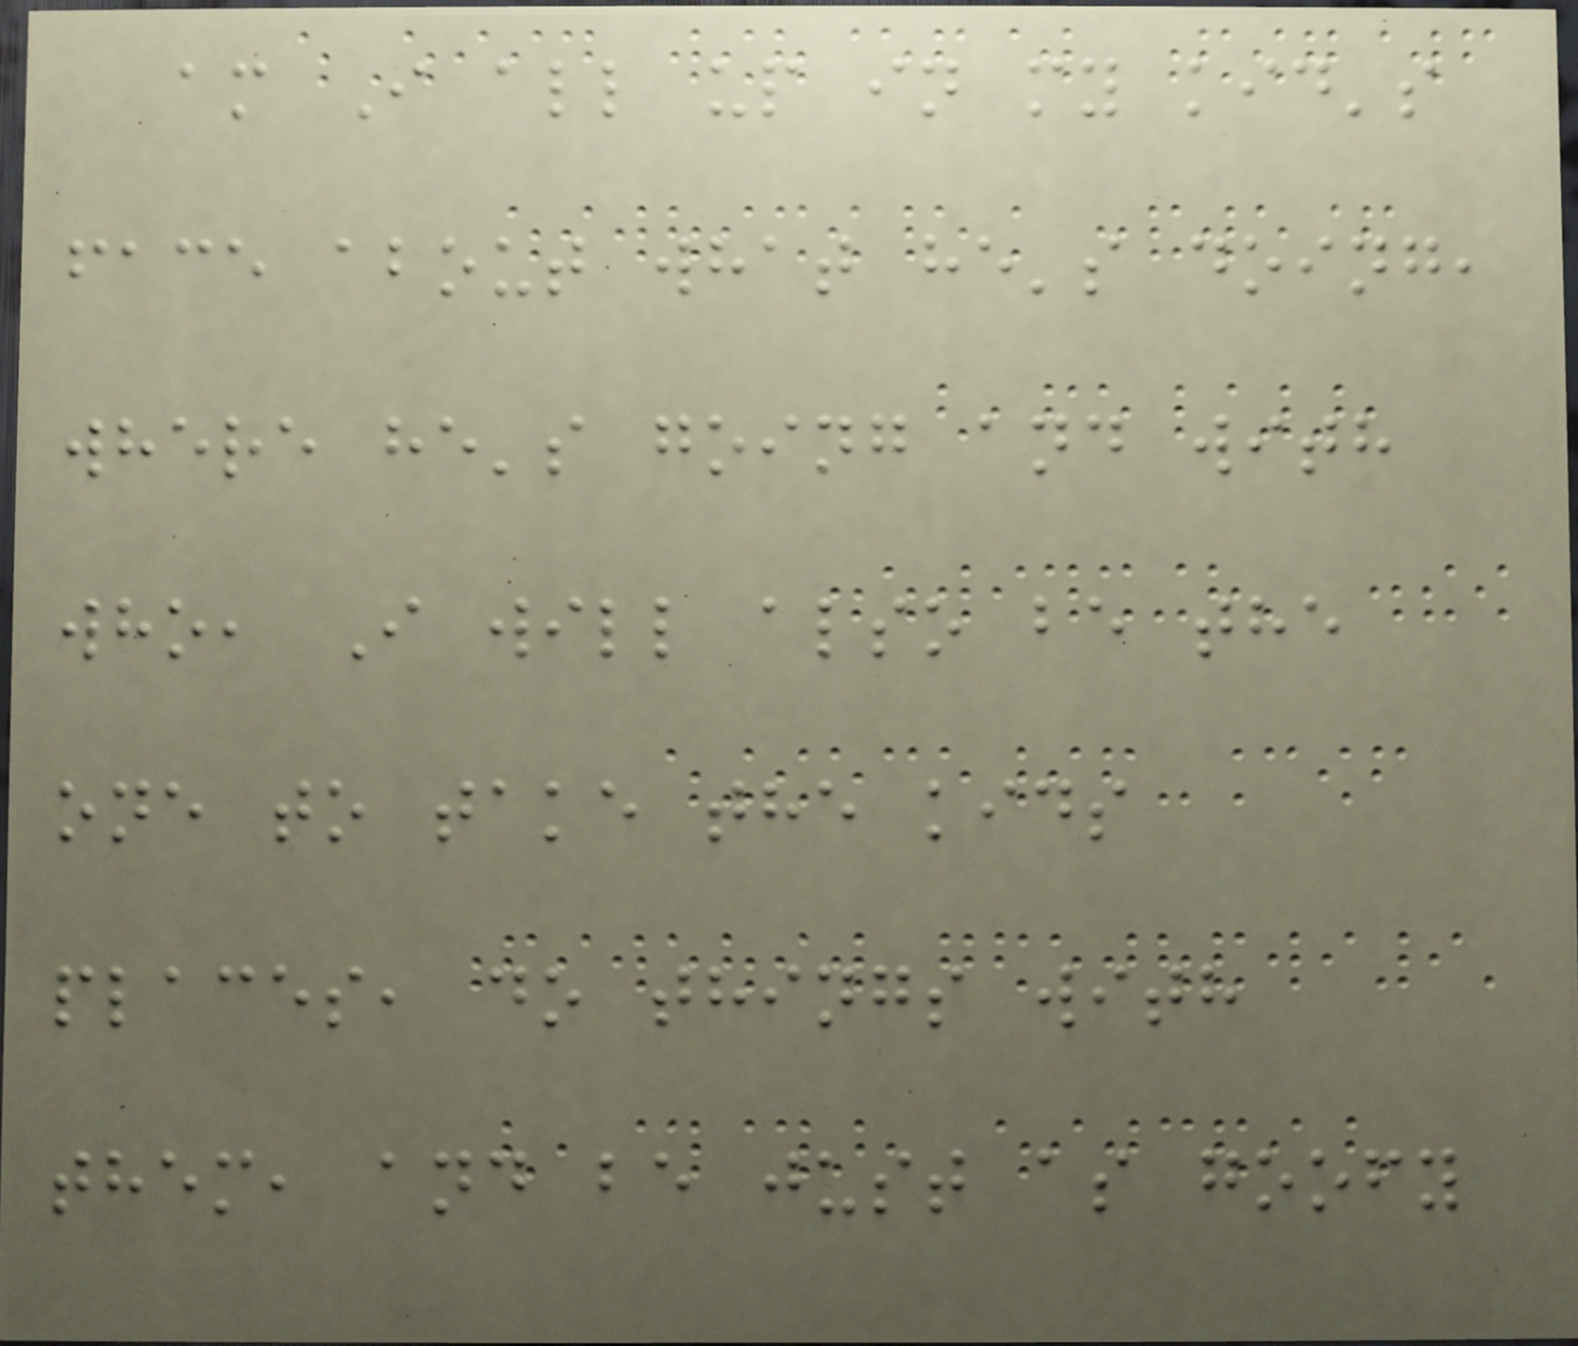am I all up in my kid's
face about what he's doing,
where he's going and with
who, I will also be the
one to take the kids
places, do things with
them, and be just as goofy
